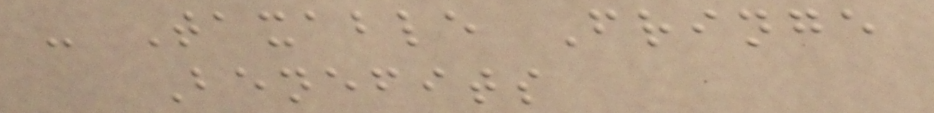- Taxable Fringe
Benefits
